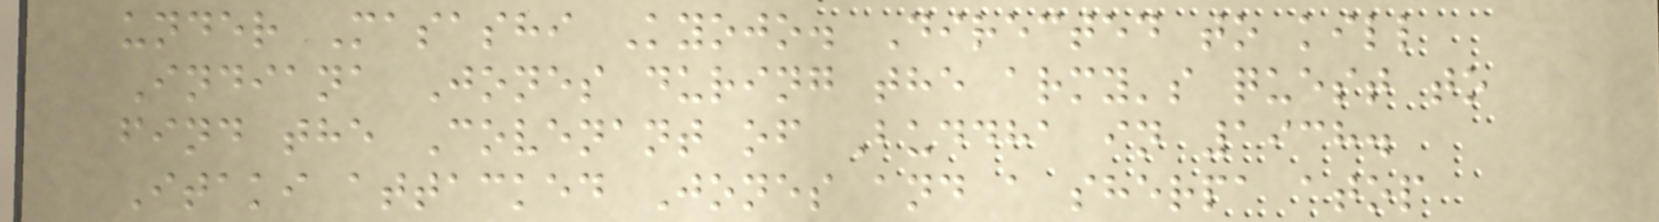under Masashi Kyojo. Directed to kill
Indiana Jones during the army's quest to
find the Covenant of Buddha in 1938.
Itaki attacked Jones and a sherpa atop
